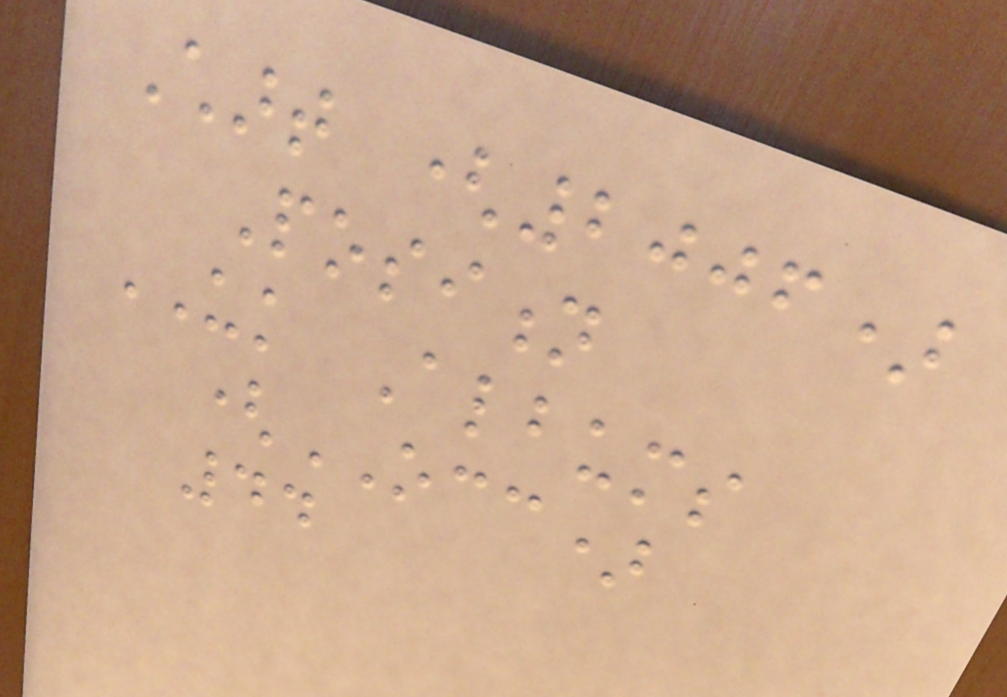Chart (2006)
Position
UK Albums
(OCC)
44
